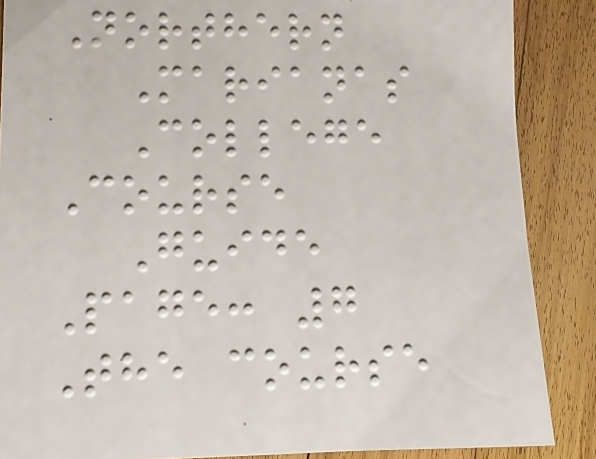Northern
Marianas
College
Course
Guide
Page: 7
The course
